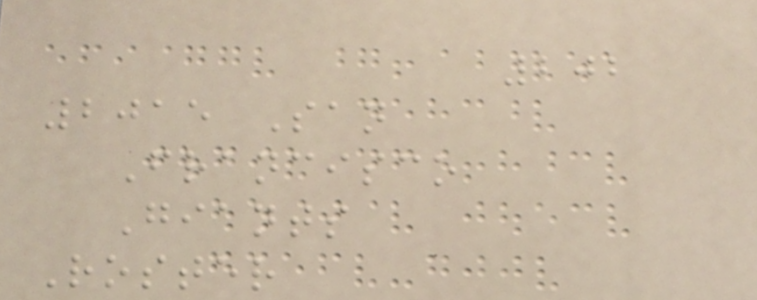202
2015 San
Francisco
Giants
Roster
